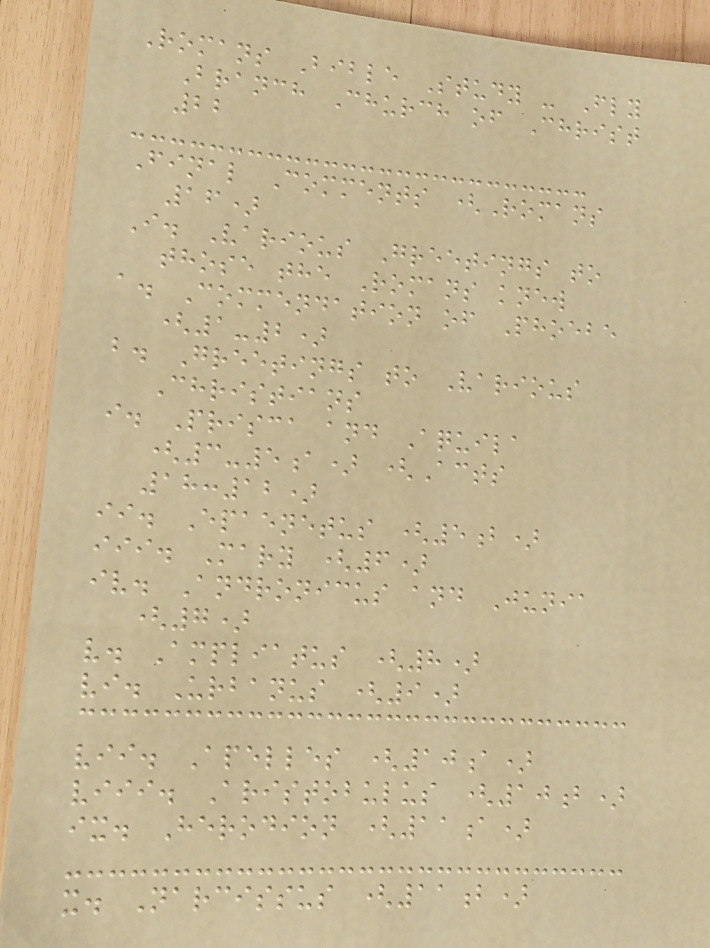Romans Bible Study - Fly
Branch Church of Christ
22
Final Comments (Romans
16)
I. Various Greetings to
those the Romans knew
a. Commendation of Phoebe
(1-2)
b. Greetings to Various
Christians
i. Prisca and Aquila
(3-5a) (Acts
18:12)
ii. Epaenetus (5b)
iii. Mary (6)
iv. Andronicus and Junia
(7)
v. Ampliatus (8)
vi. Urbanus (9)
vii. Apelles (10a)
viii. Aristobulus (10b)
ix. Herodion (11a)
x. Narcissus (11b)
